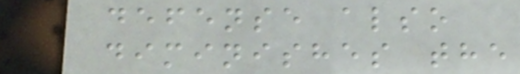defense also
diminishes the
